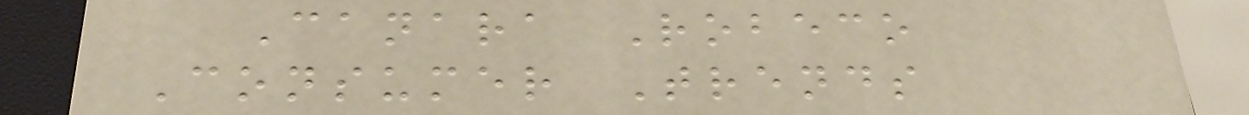Canara Robeco
Consumer Trends
